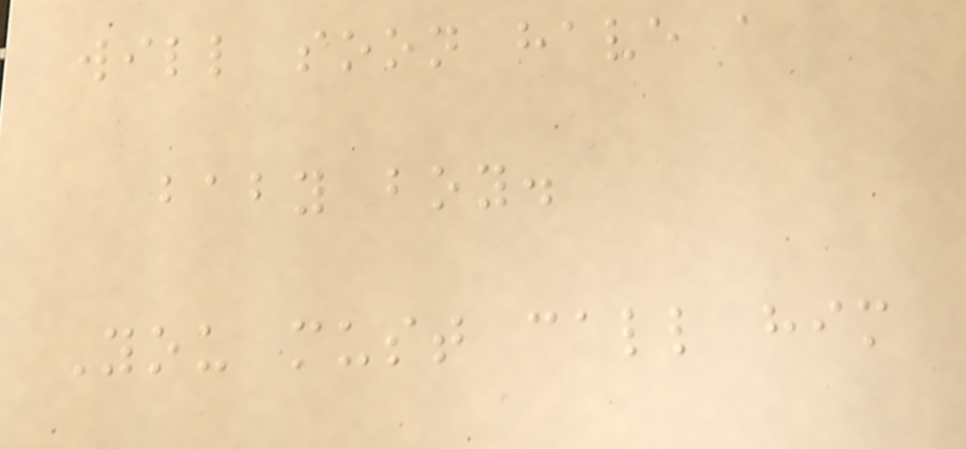will soon have a
baby boy.
You must call him
